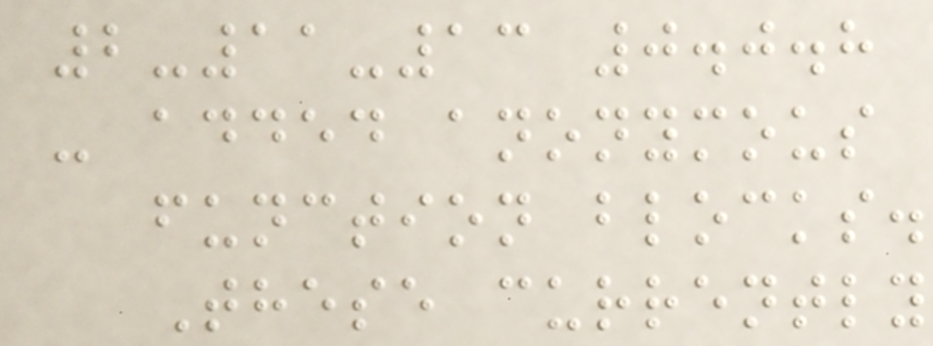2-11-13 0.0.8
- added anonymous
function blocks.
These currently
